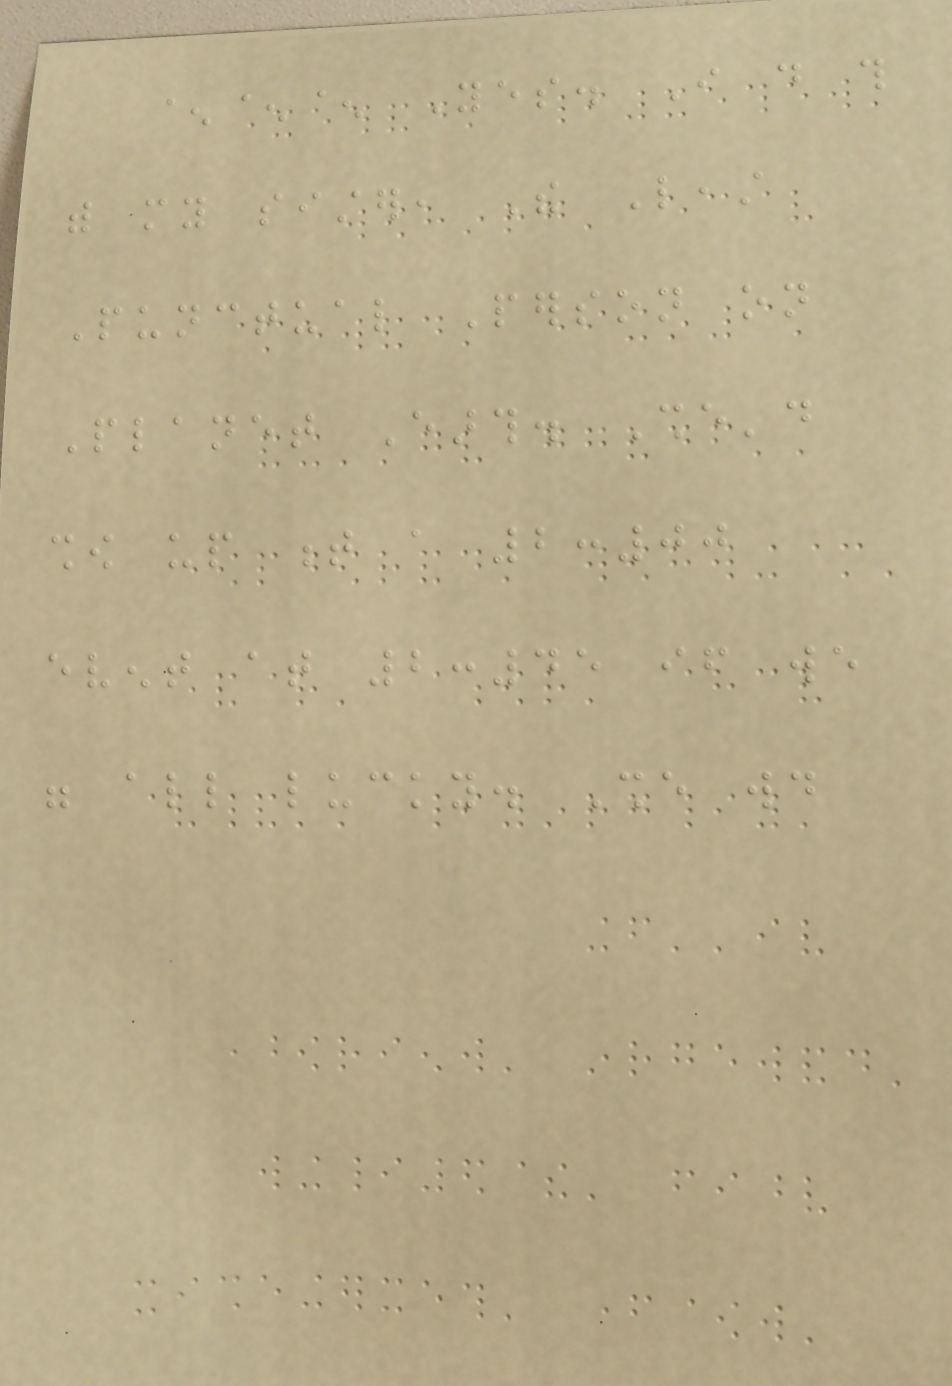^^^ Yes. I do this
with my sister, The Least
Punctual Person on
Planet Earth. She'd
show up t a 2:00
event at 2:45 if we
were all lucky. She would
